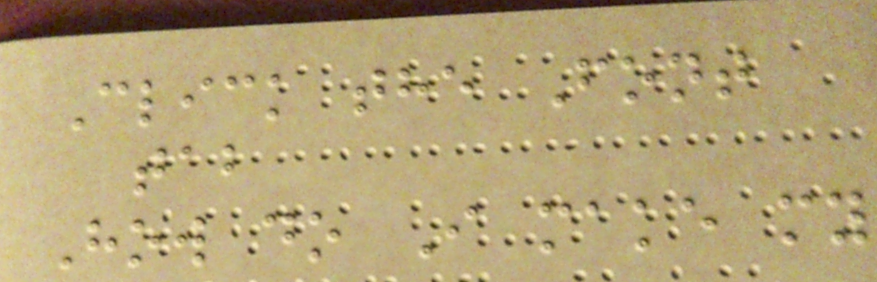Click the Font
tab
How do I make my
